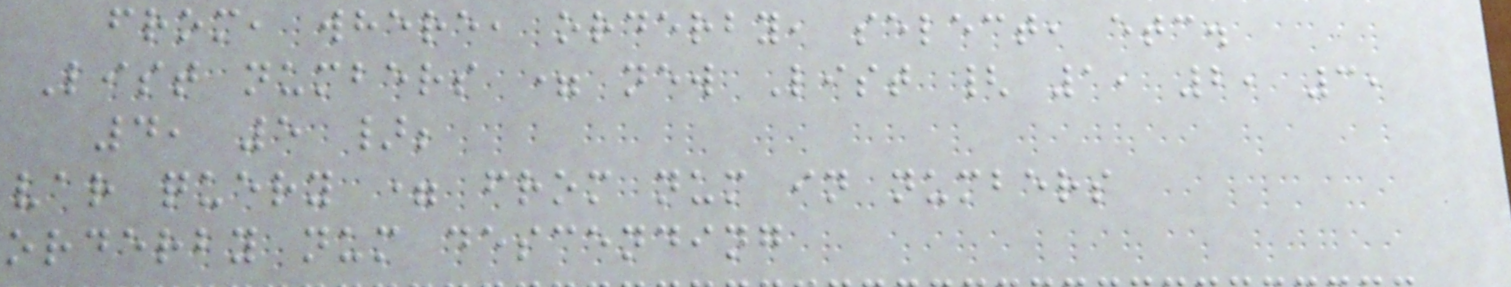from, where, orderby, select, etc.
List numbers = new List { 1, 2, 3,
4, 5 };
var query = from num in numbers
orderby num descending
